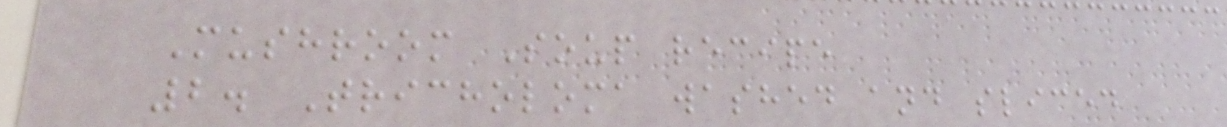Mushroom Soup recipe
2. Tricholoma washed and sliced
